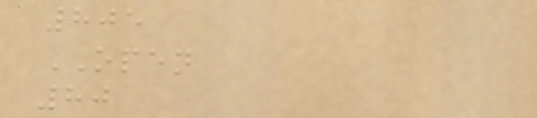805
OPEN
80
